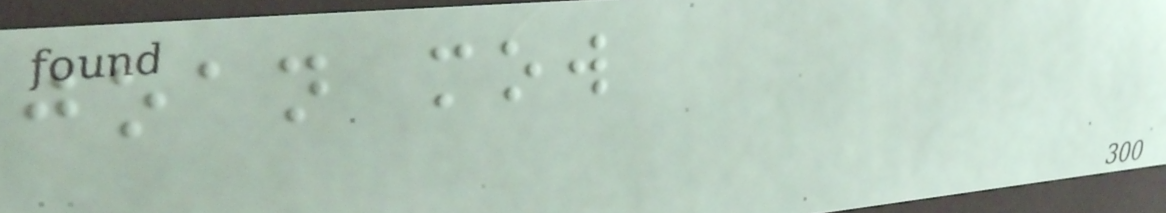joan mow
